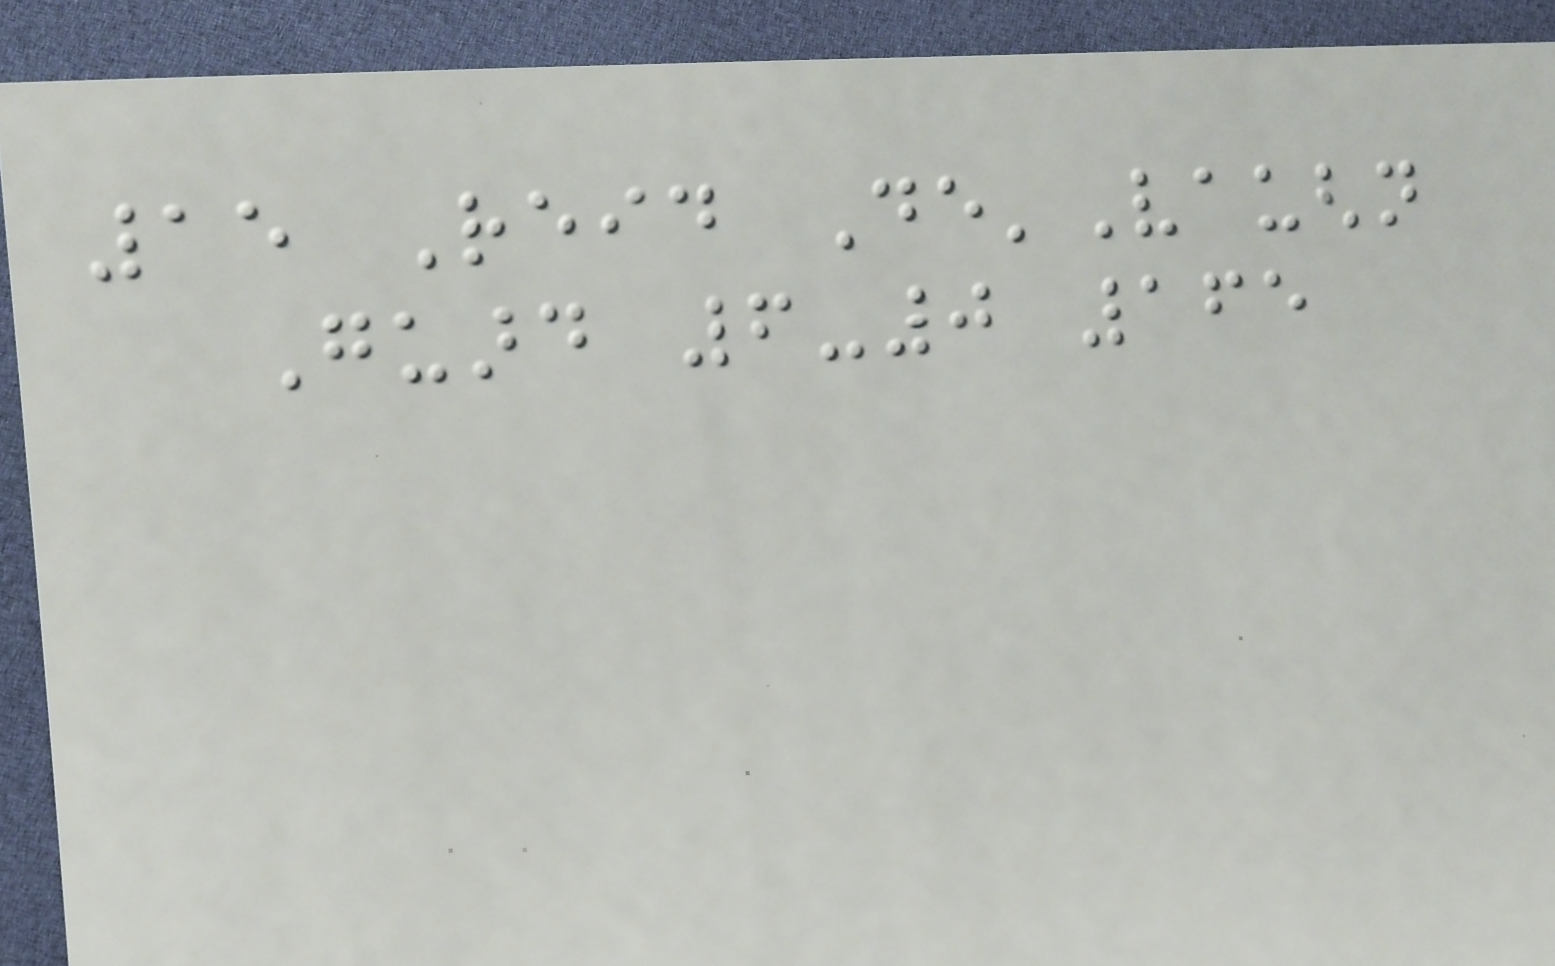15 Reid De'Vaughn
Guard 6-0 165
